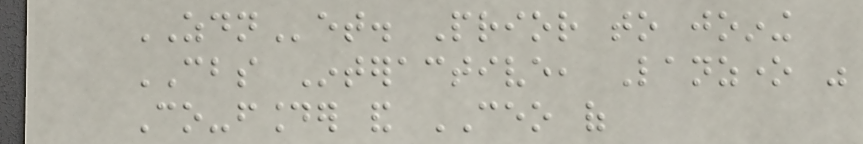ZDNet. Prior to joining
CBS Interactive, Lanzone was
Co-founder and CEO of
